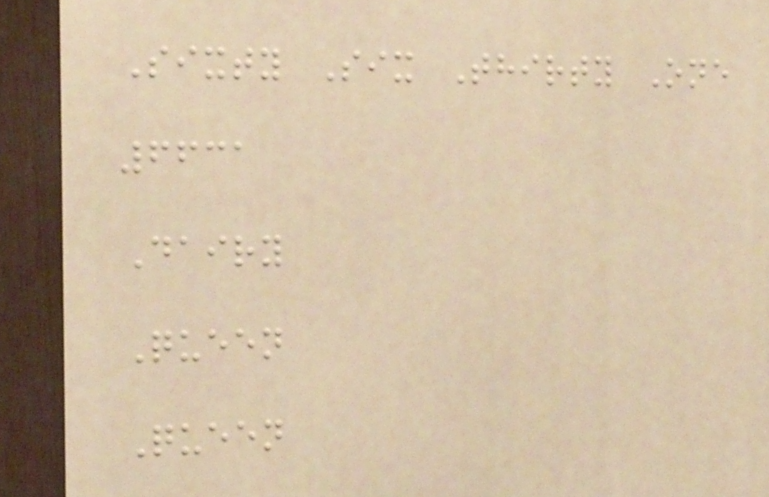Sixty Six Thirty One
6631
Dairy
Queen
Queen
